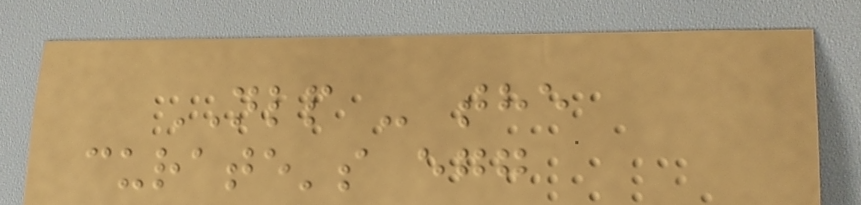NLP - the
curate's egg
